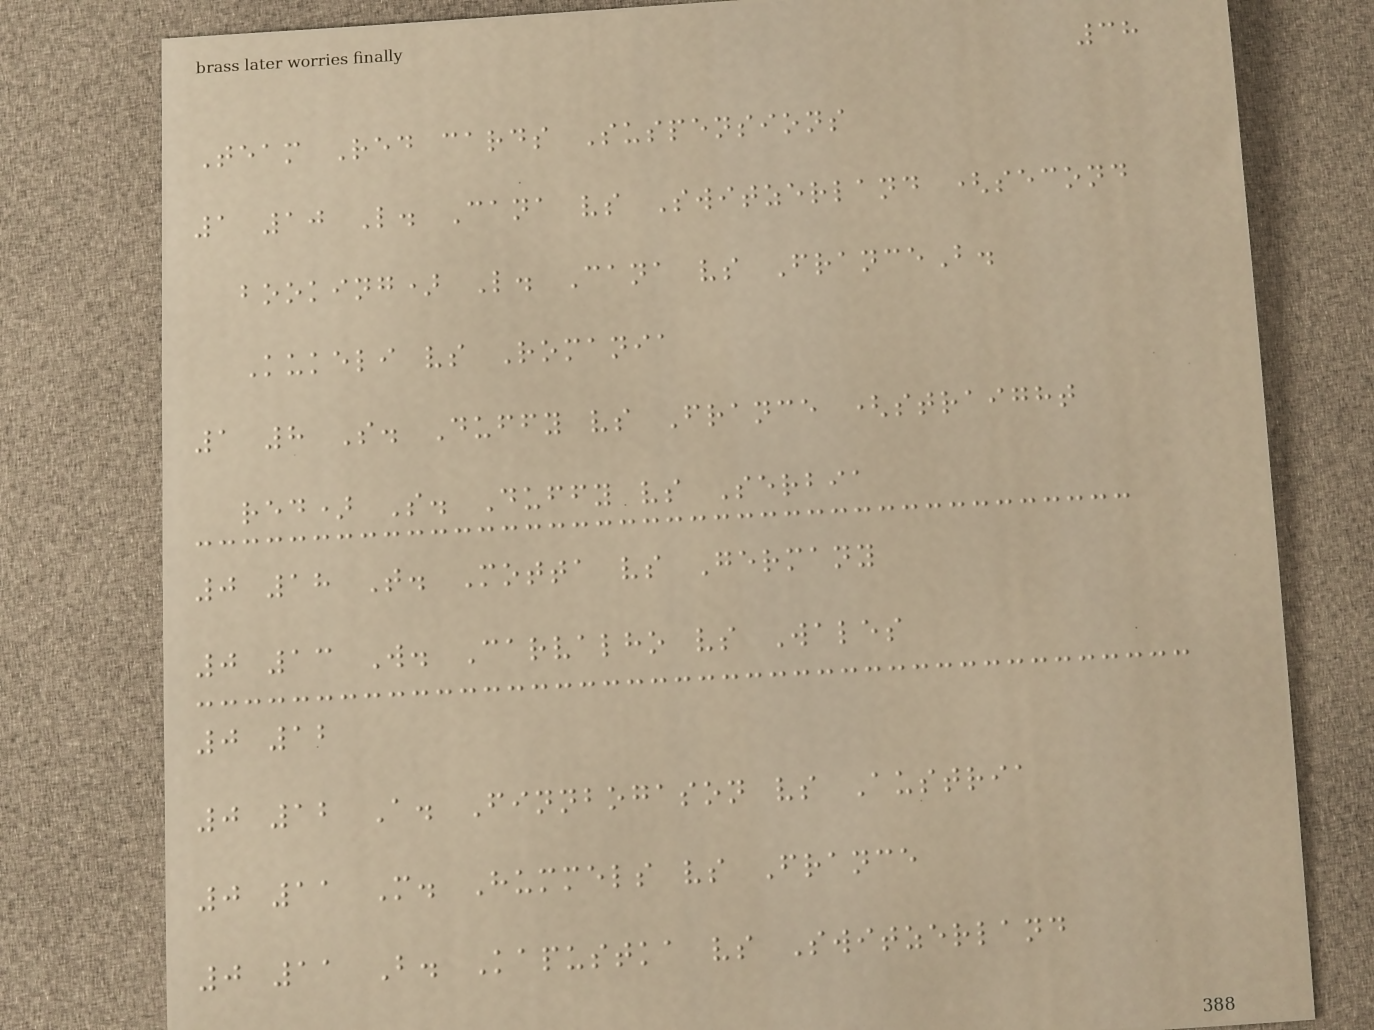38
Team Red cards Suspensions
1 10 L. Cana vs Switzerland (second
booking) L. Cana vs FranceB.
Kukeli vs Romania
1 8 S. Duffy vs France (straight
red) S. Duffy vs Serbia
0 18 T. Motta vs Germany
0 13 W. Carvalho vs Wales
0 12
0 12 A. Finnbogason vs Austria
0 11 M. Hummels vs France
0 11 B. Kapustka vs Switzerland
